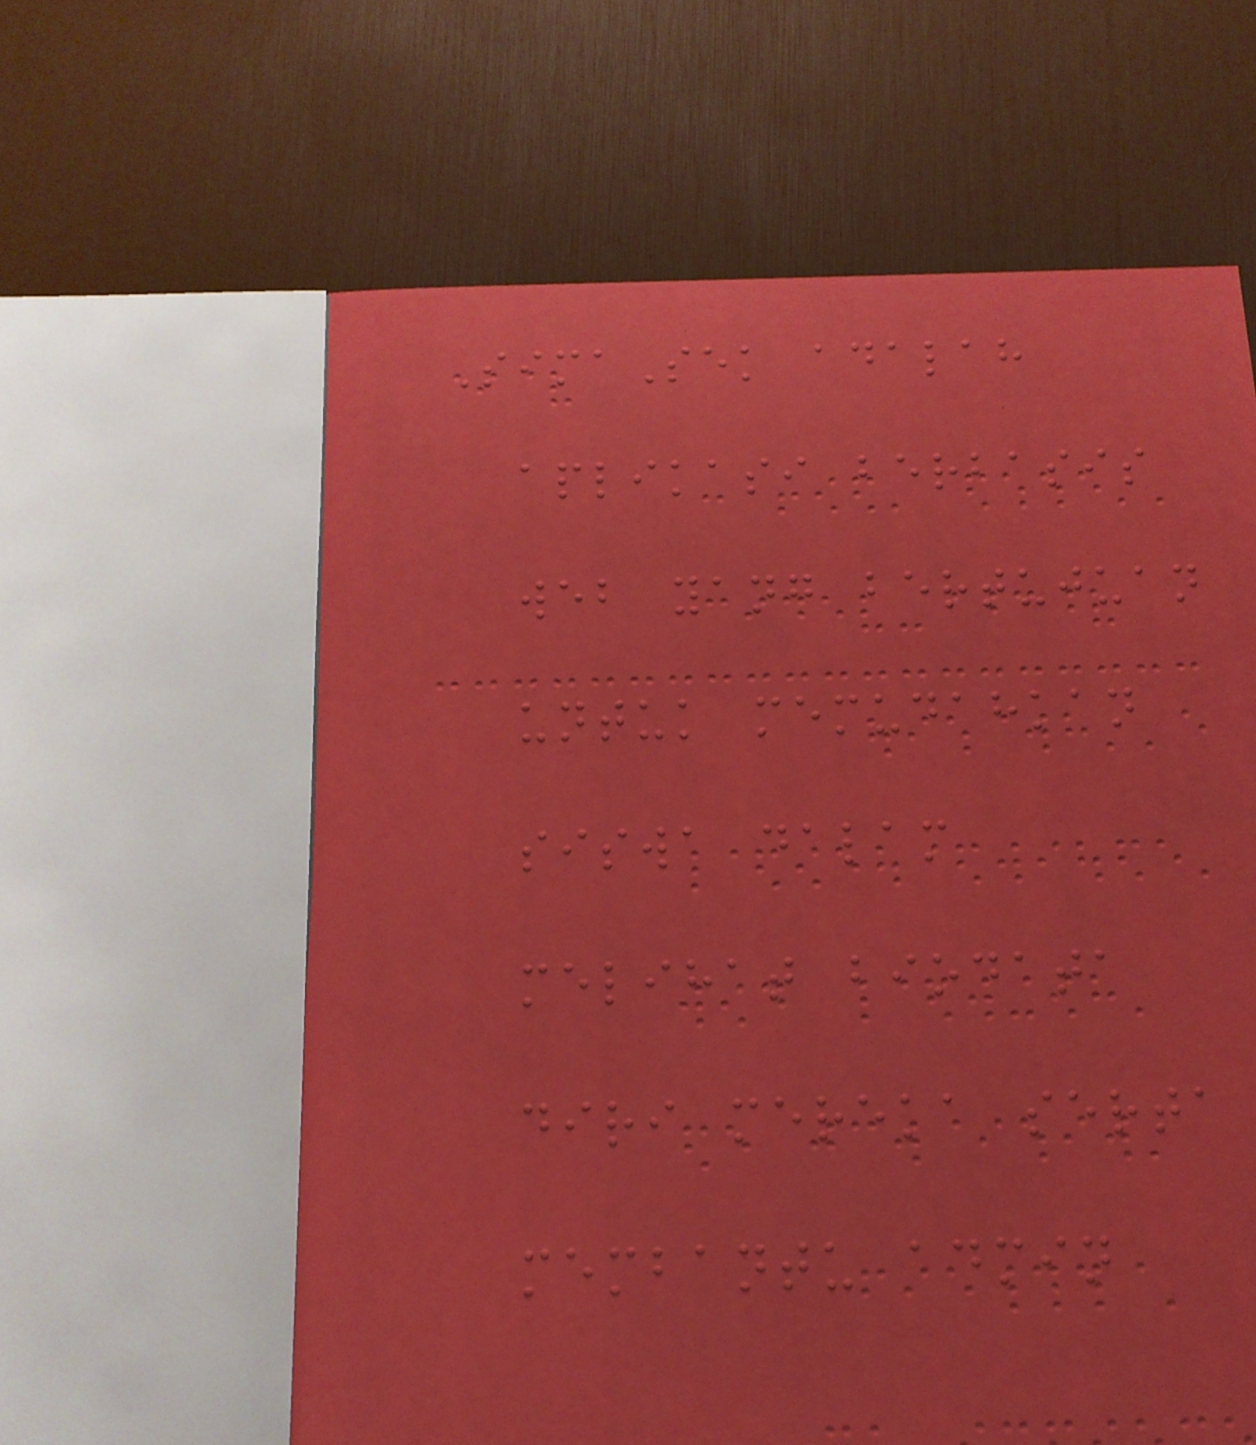SimaSek adalah
aplikasi berbasis
web yang bertujuan
untuk memudahkan
siswa dalam
melihat biodata
diri mereka serta
membantu admin
